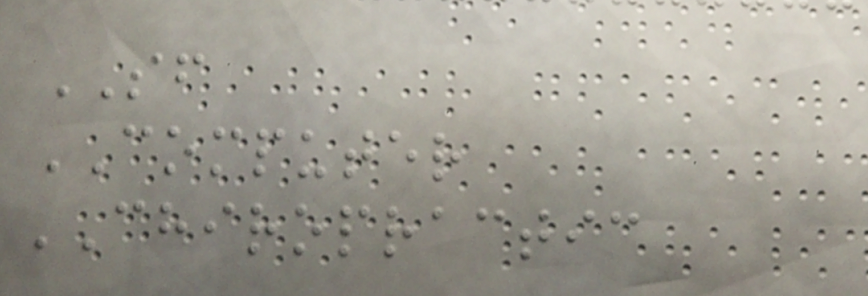SF
COMPUTER
CHIROPRACTIC
